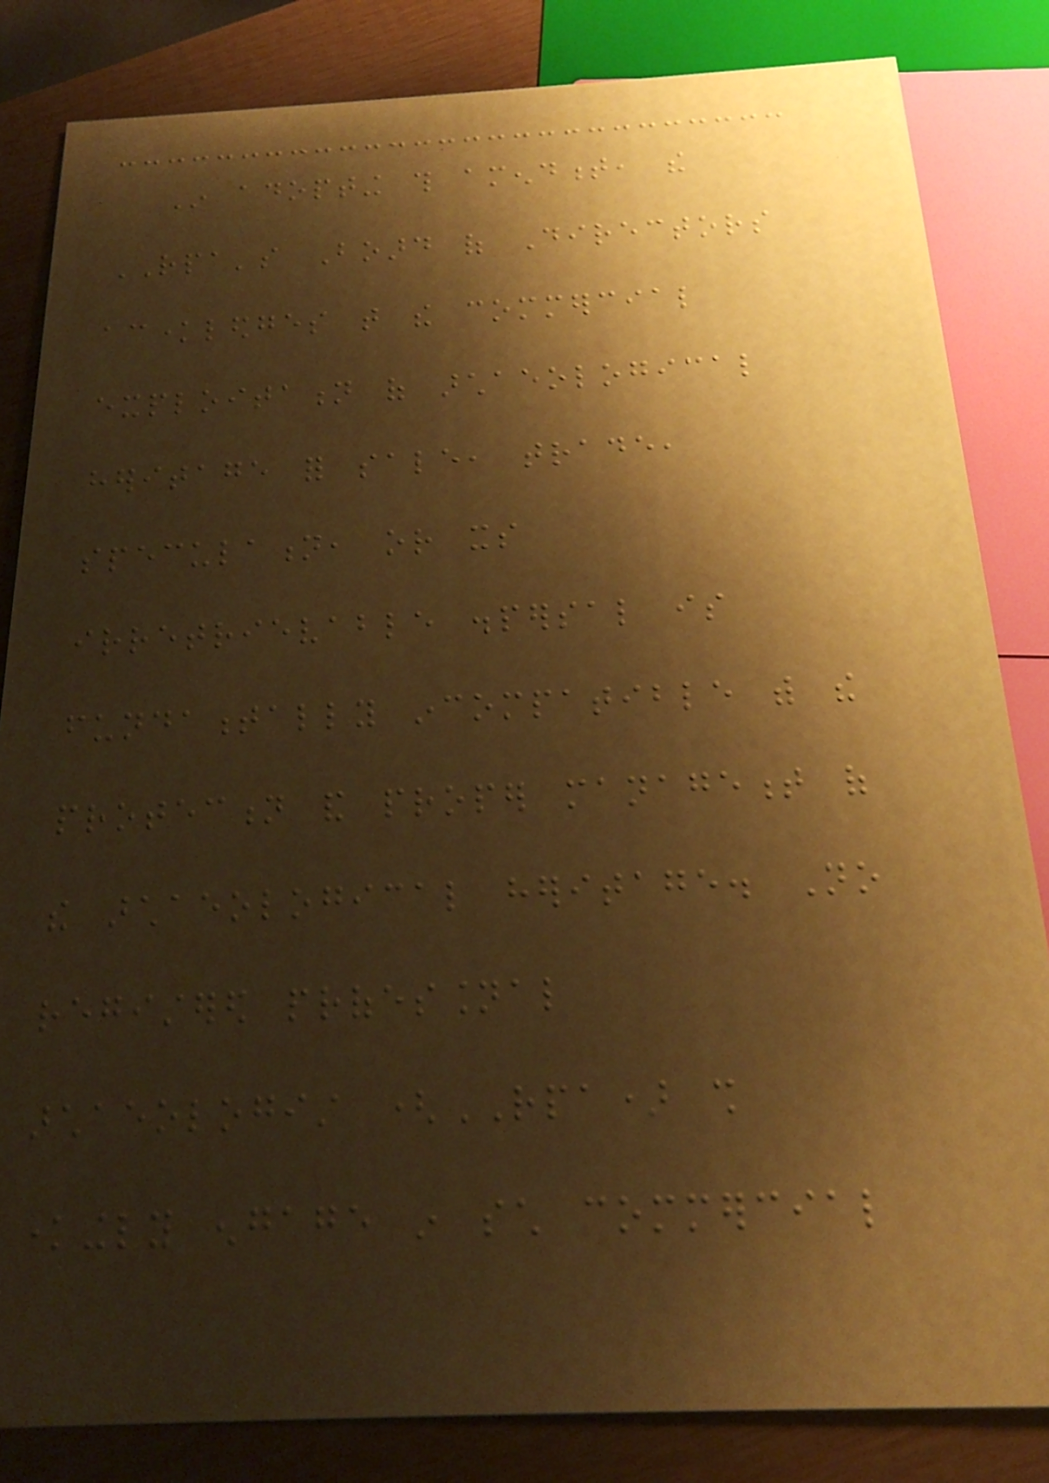In adopting this amendment, the
RPA's Board of Directors
acknowledges that the commercial
exploitation of archaeological
heritage for sale, trade,
speculation, or its
irretrievable dispersal is
fundamentally incompatible with the
protection and proper management of
the archaeological heritage. No
registered professional
archaeologist (RPA) shall
knowingly engage in such commercial
